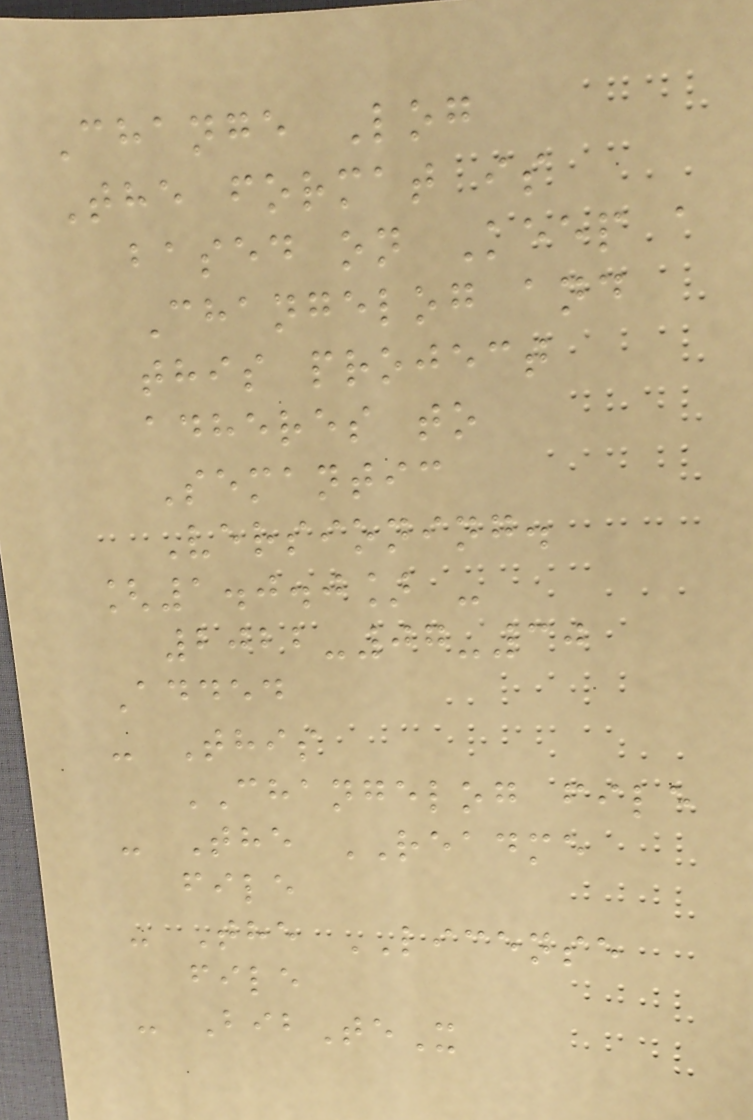Change Log
The format is
based on Keep a
Changelog and
this project
adheres to
Semantic
Versioning.
[1.0.0] -
2022-07-30
Added
- This
CHANGELOG file
- The README
file
- The LICENSE
file
- BibTeX
